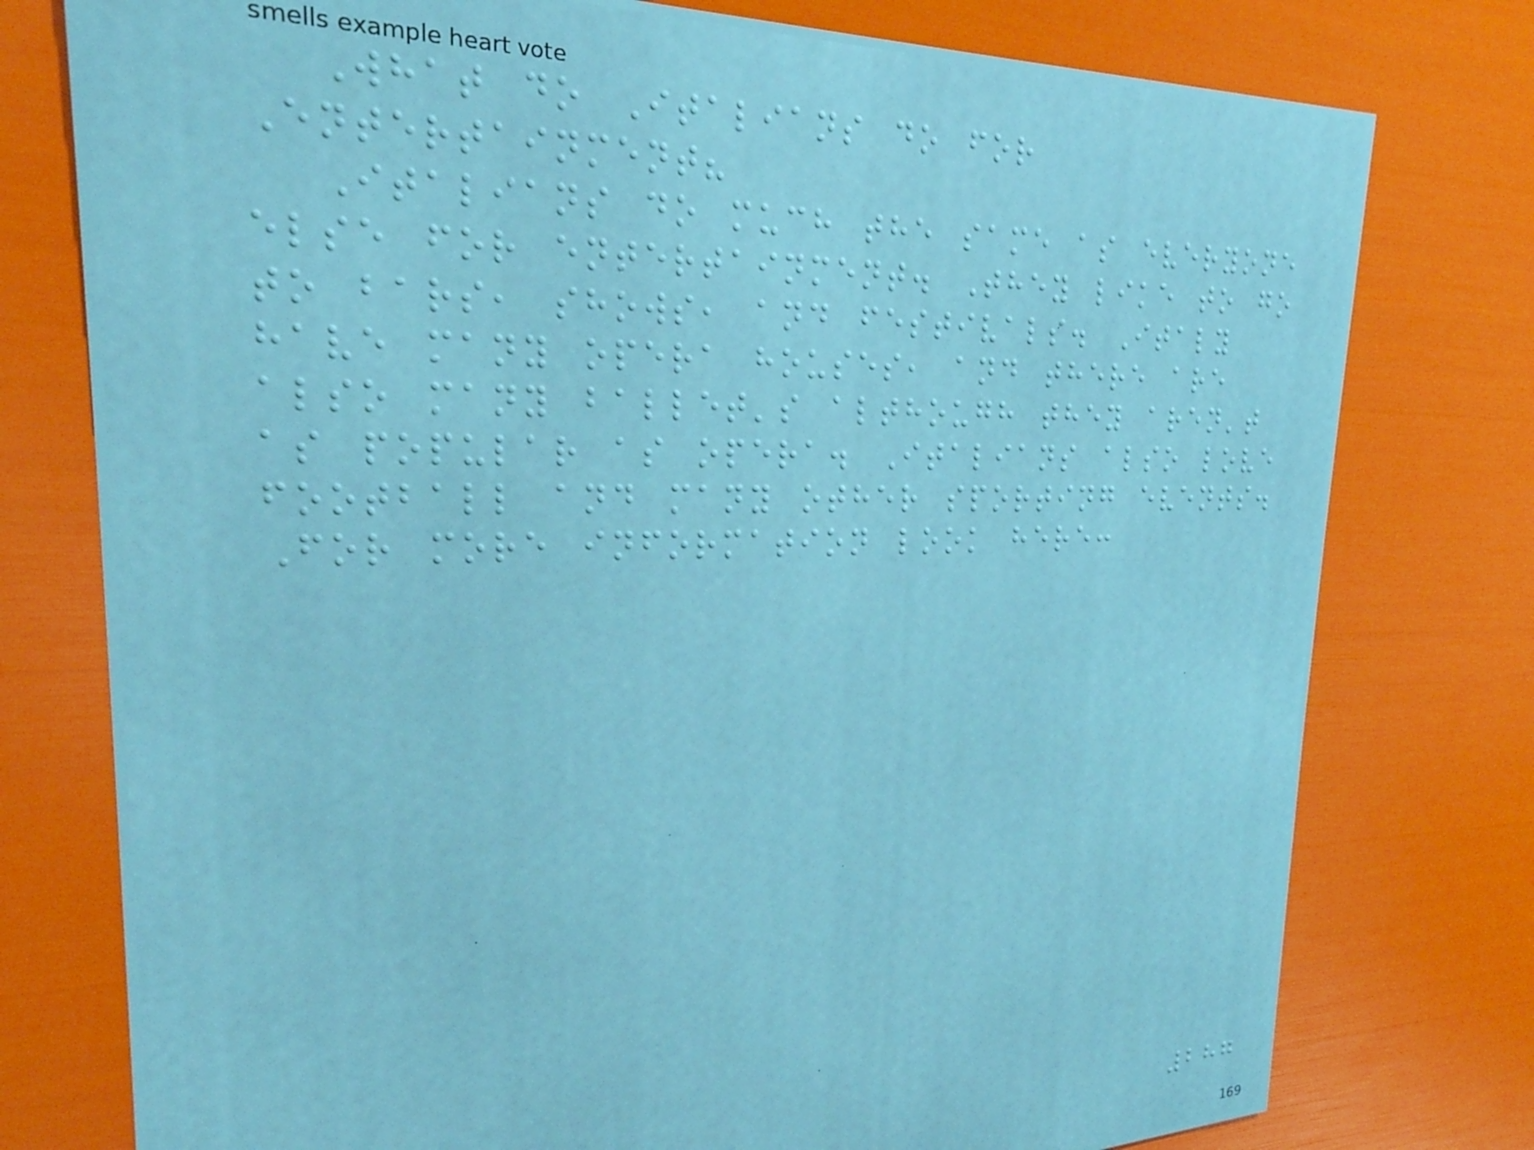What do Italians do for
Entertainment?
Italians do much the same as everyone
else for entertainment. They like to go
to bars, shows, and festivals. Italy
have many opera houses, and there are
also many ballet's although they aren't
as popular as opera. Italians also love
football and many other sporting events.
For more information look here:
287
